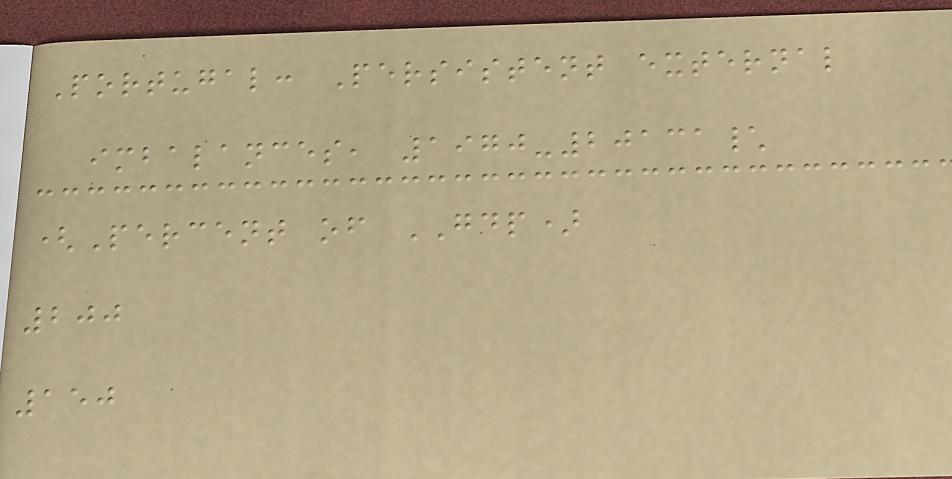Portugal: Persistent external
imbalances, 1970-20131\
(Percent of GDP)
200
150
